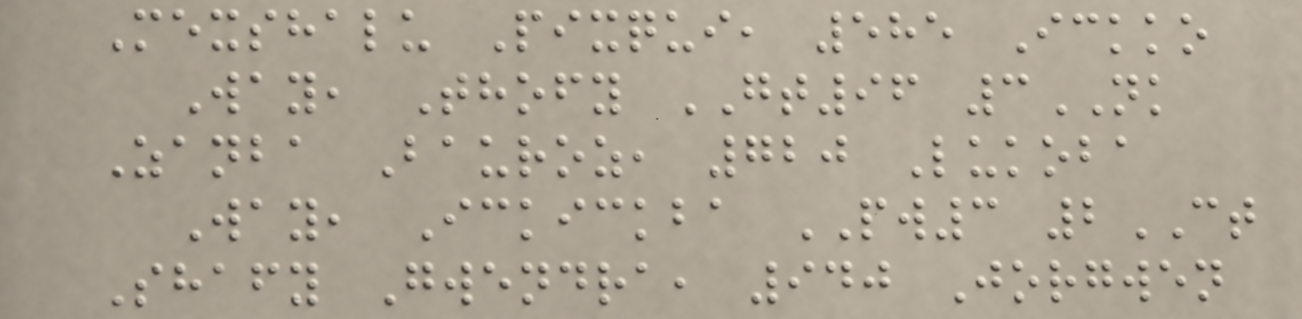Mexshalu Pixqui, 585 Ickko
Way, Thofy GT96 3NK
Zanba Bauroz, 720 Lukoba
Way, Ickickba PW3 2CT
Shafy Gwendra, 940 Jorgwen
